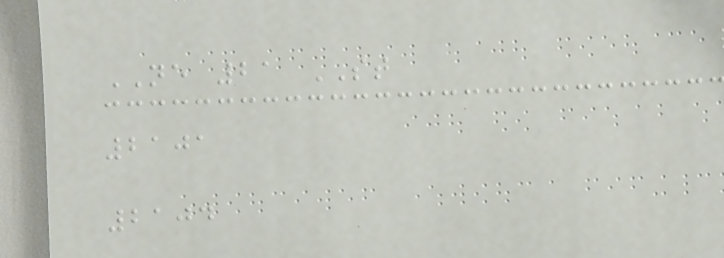NE 21 ST
2101
2104
